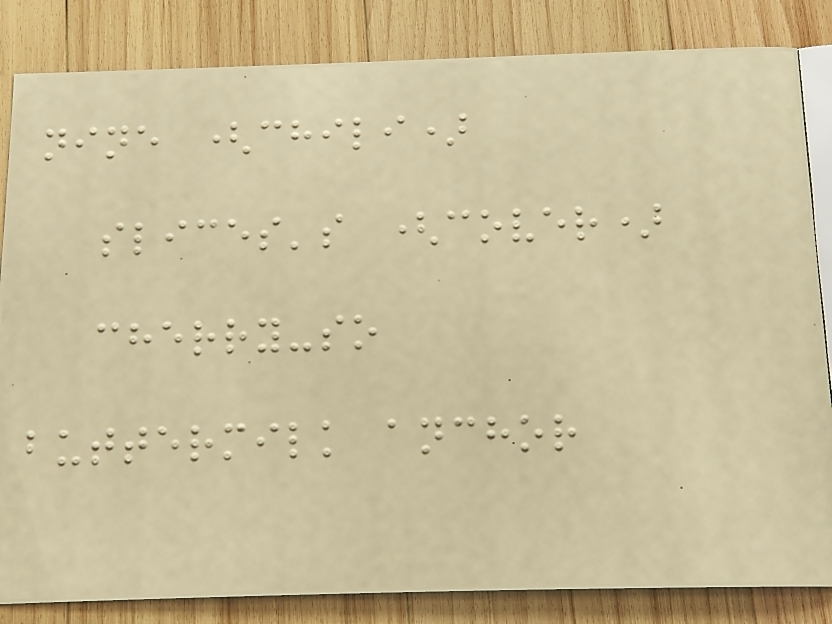nine (chili)
slices's (cover)
cherry-so
buttermilk anchor
